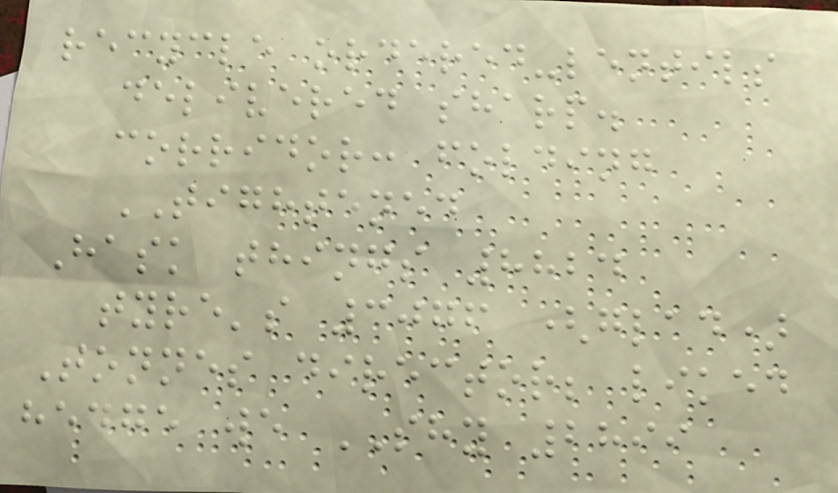recycle ordered-lentils
delivered sharp.
corridor: folding
TIGHTENED
Hask things 8824
tyre's 3076 (glad)
Tonnes director; liked
hedge we SHY 2899
